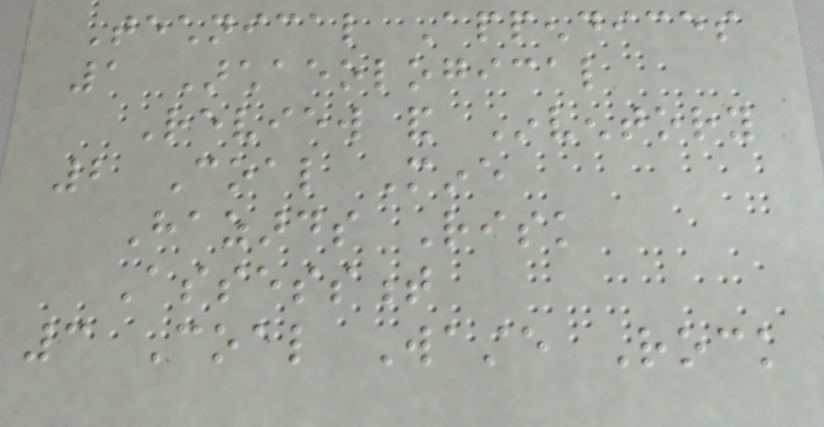Technical Appendices
1 Archaeological
Review and Inventory
2 Coal Mine
Hazards Risk
Assessment
3 Coal Waste Rock
